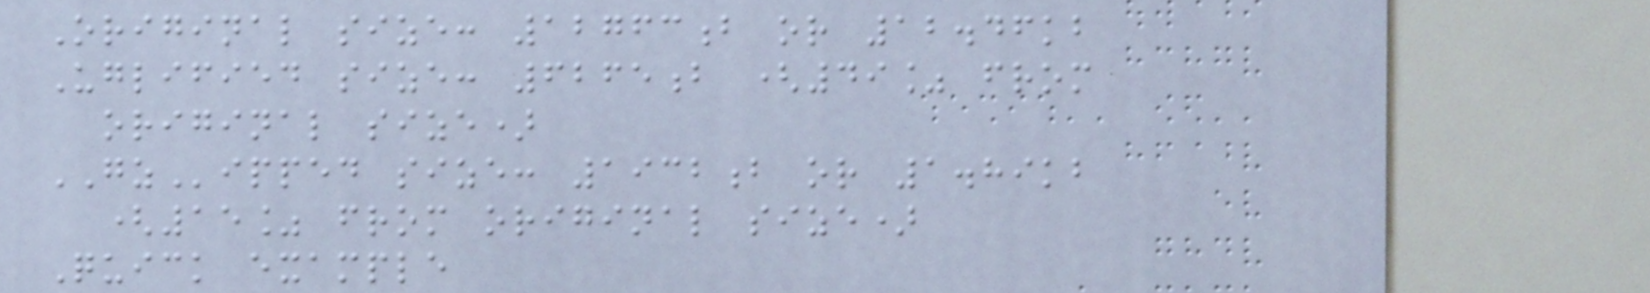Original size: 12763b or 12.46kb
Uglified size: 6265b (49% from
original size)
GZipped size: 1932b or 1.89kb
(15% from original size)
Quick example
